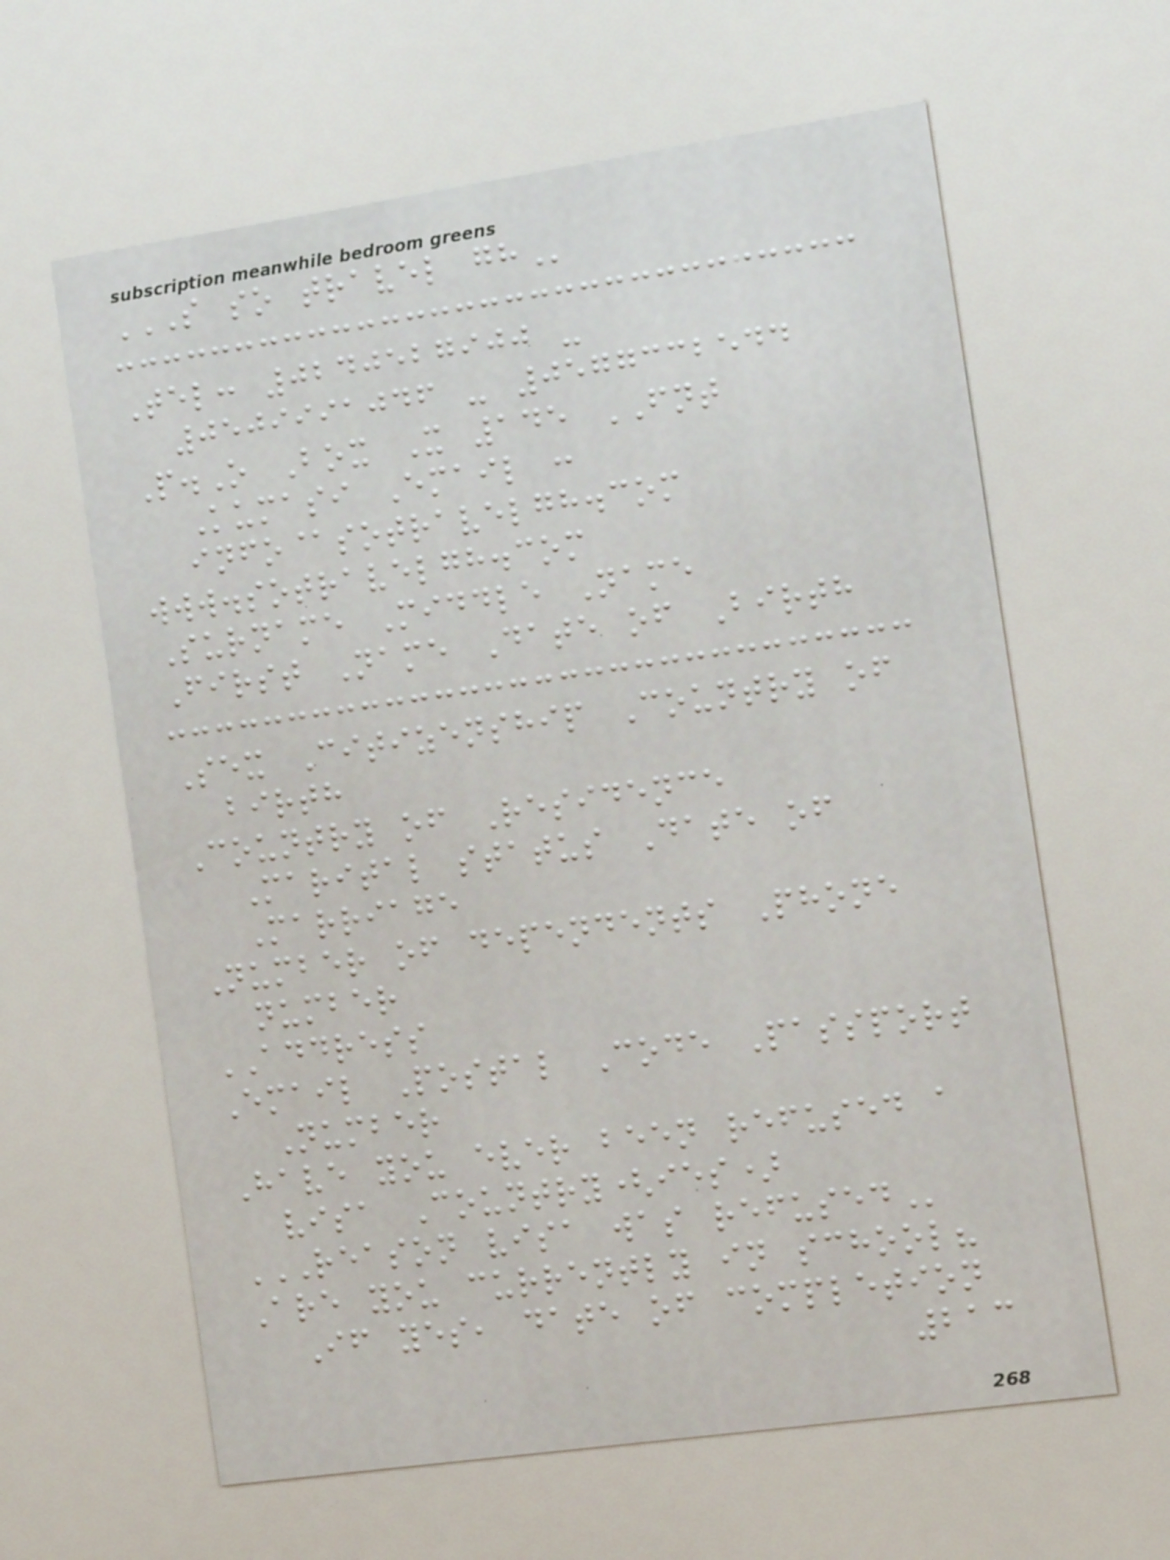S SO TRAVEL GH
Tel: 0240527900 -
0509991046 - 0577332544
P.O Box X 145 FNT
Kumasi Email :
info@sotravelgh.com
www.sotravelgh.com
Surname Middle Name
First Name Date of Birth
Sex Citizenship Country of
birth
Country of Residence
Marital status Date of
Marriage
Number of dependents Phone
number
ADDRESS
Email Postal Code Passport
Number
Have you ever been refused a
visa Country(ies)
REASON VISA WAS REFUSED
Are you currently in school?
If yes, date of completion
213
